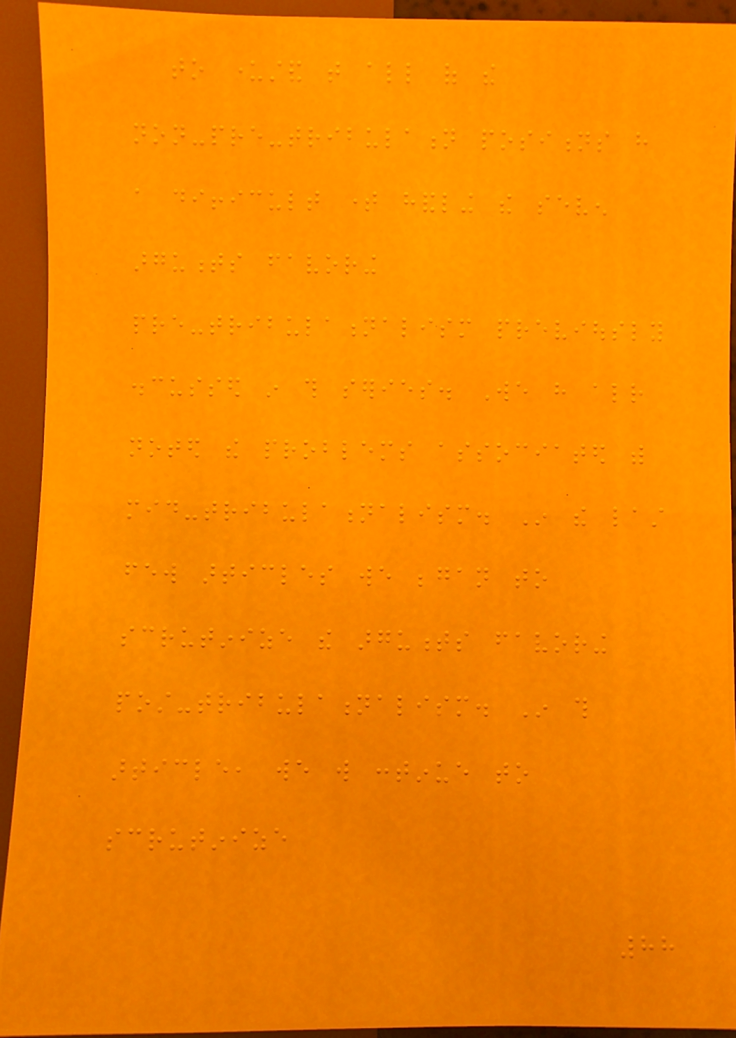to understand that all of the
non-pre-tribulation positions have
a difficult time handling the seven
arguments favoring
pre-tribulationalism previously
discussed in this series. We have already
noted the problems associated with
mid-tribulationalism. In the last
few articles we began to
scrutinize the arguments favoring
post-tribulationalism. In this
article, we will continue to
scrutinize
88
